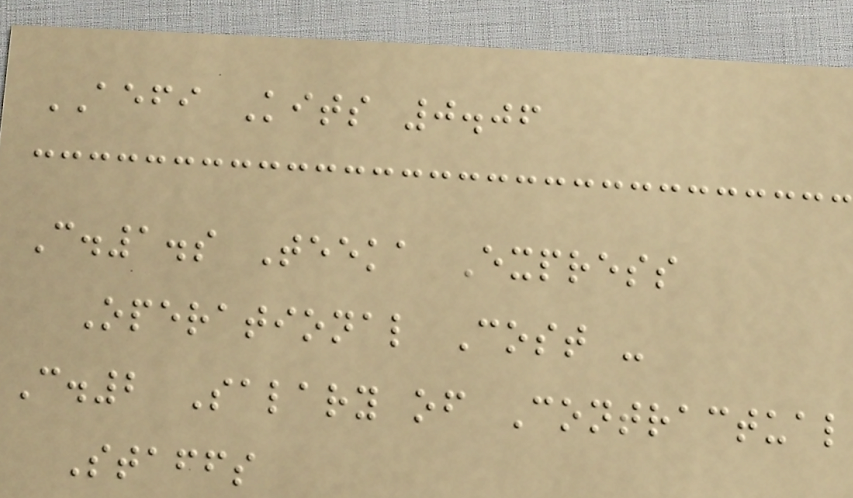AEFI Kits 0.06
C.1.s Teeka Express
Operational Cost -
C.2 Salary of Contractual
Staffs
